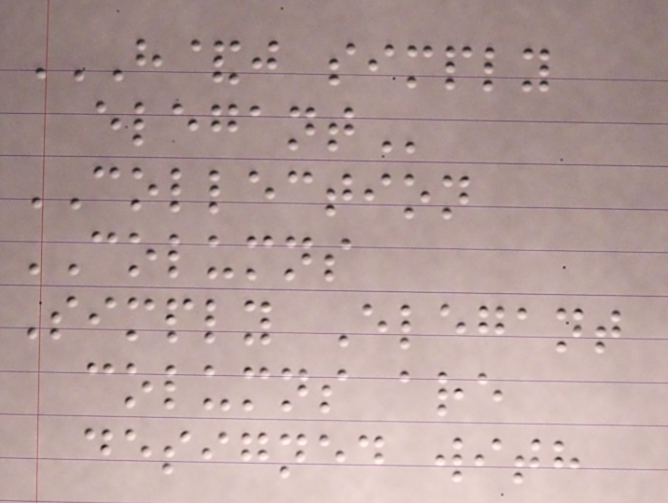H&J SIMPLY
ELEGANT
COLLECTION
COLUMNS
Simply Elegant
columns are
designed with
